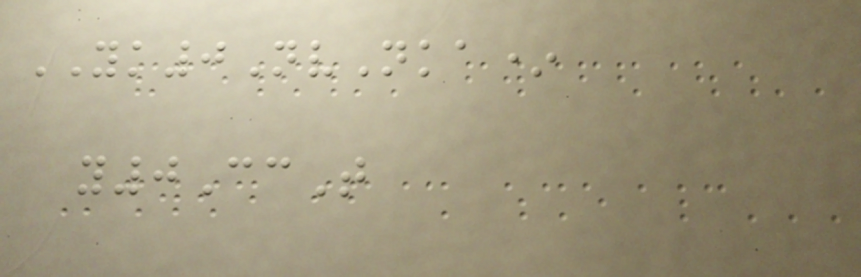YK0NvNka*
y0CcT
